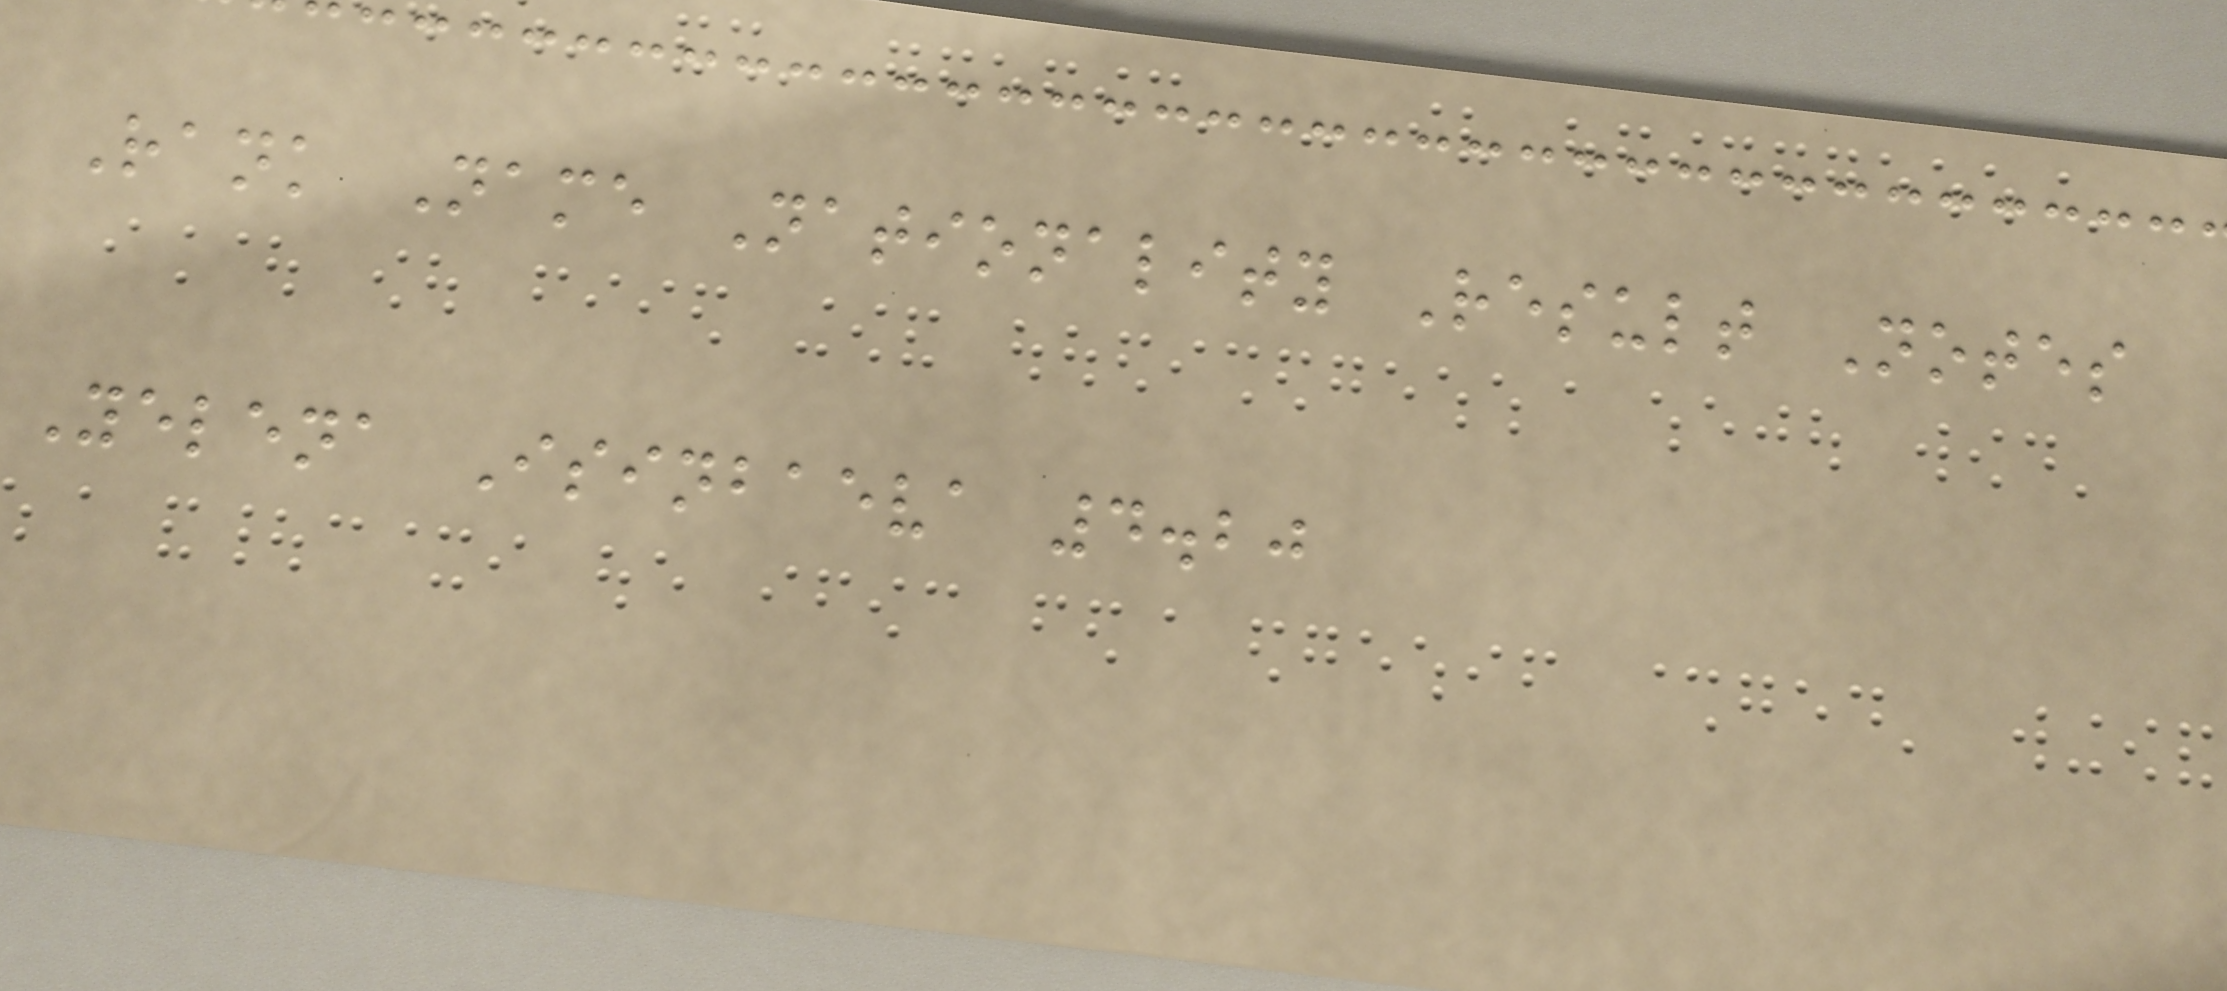Rank Name Nationality Result Notes
Yelena Isinbaeva 4.20
